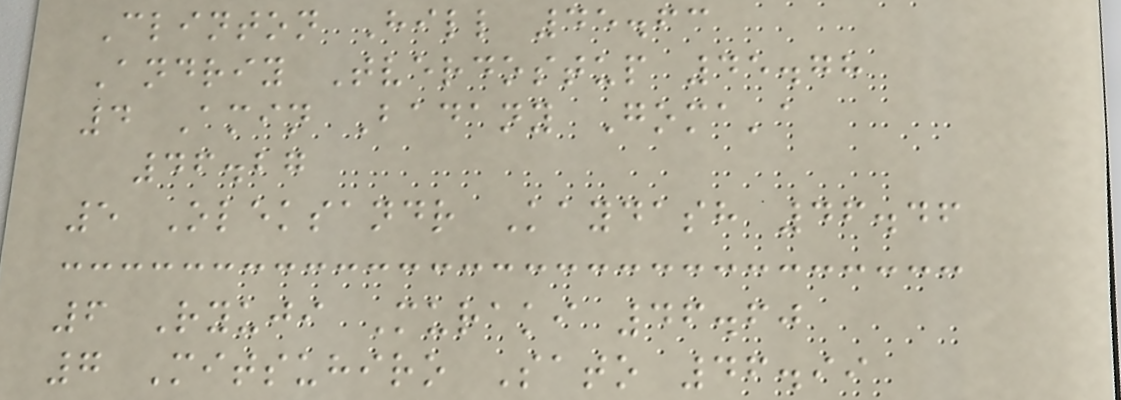Clinton Hill 45.63
Andriy Tverdostup 45.78
4 Amin Badany Goma'a
46.27
5 Oleksandr Kaydash 46.46
6 Ryuji Muraki 46.60
7 Mitsuhiro Sato 46.99
